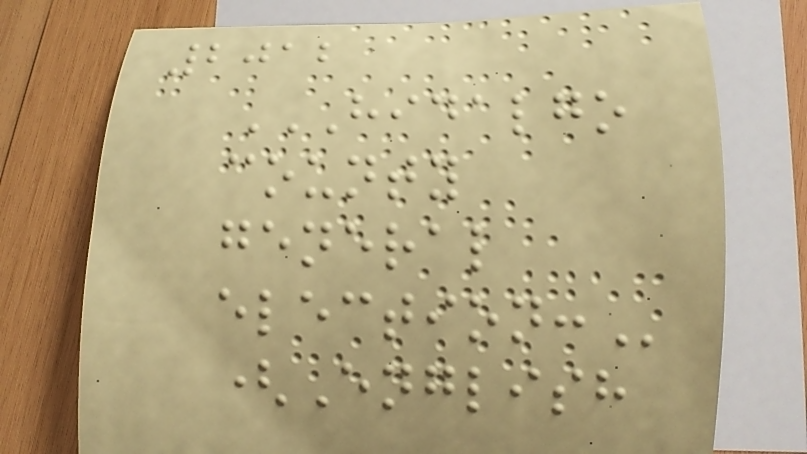2012
HIDALGO
COUNTY
GENERAL
ELECTION:
(English
